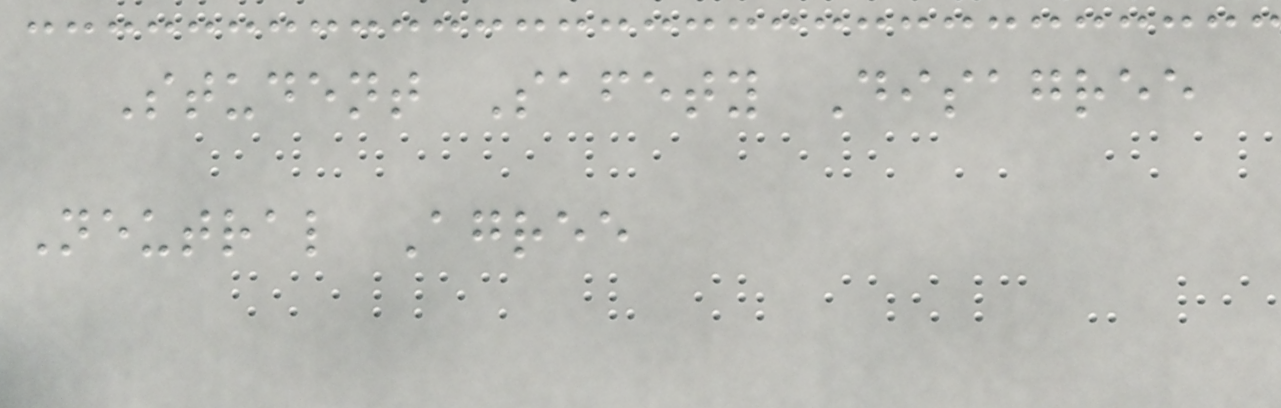Student Safety Disagree
Neutral Agree
